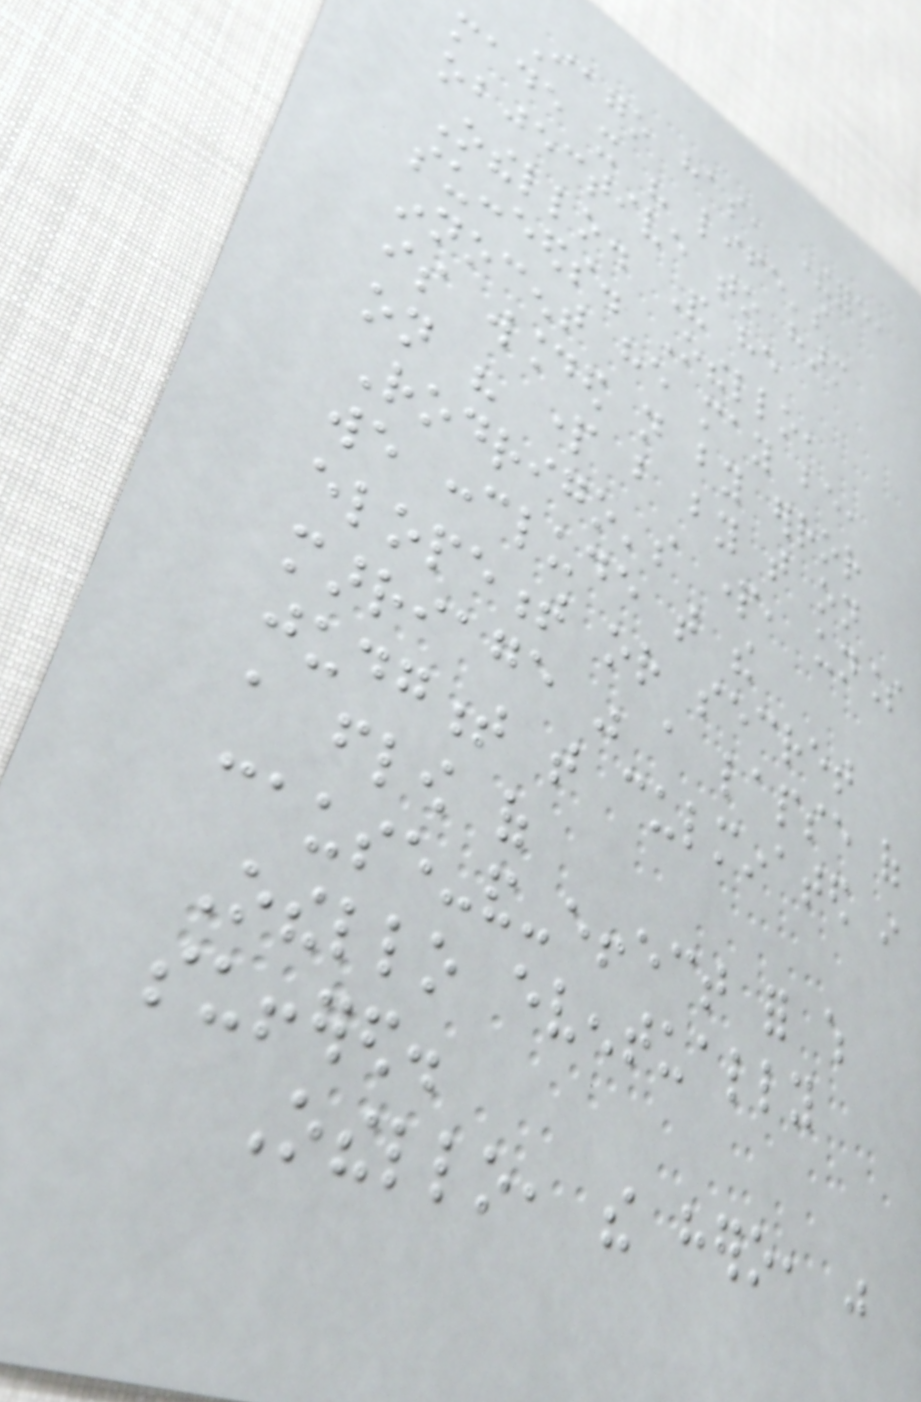Iago has, therefore,
made it his life's
objective to harm
Othello. And he
succeeds. Othello,
innocent he may be,
is wounded not by error
on his part but by that on
Rodrigo's part, unless
we conclude that the
elopement or secret
marriage was a lapse of
judgment that culminated in
a flow of
cause-and-effect for which
Othello eventually
suffered.
Othello, the hero, was
